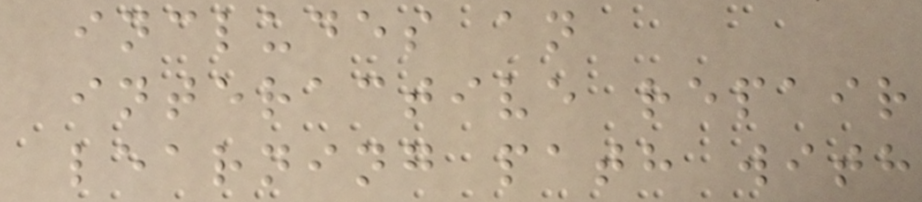includes an
interactive repair
learning path with
